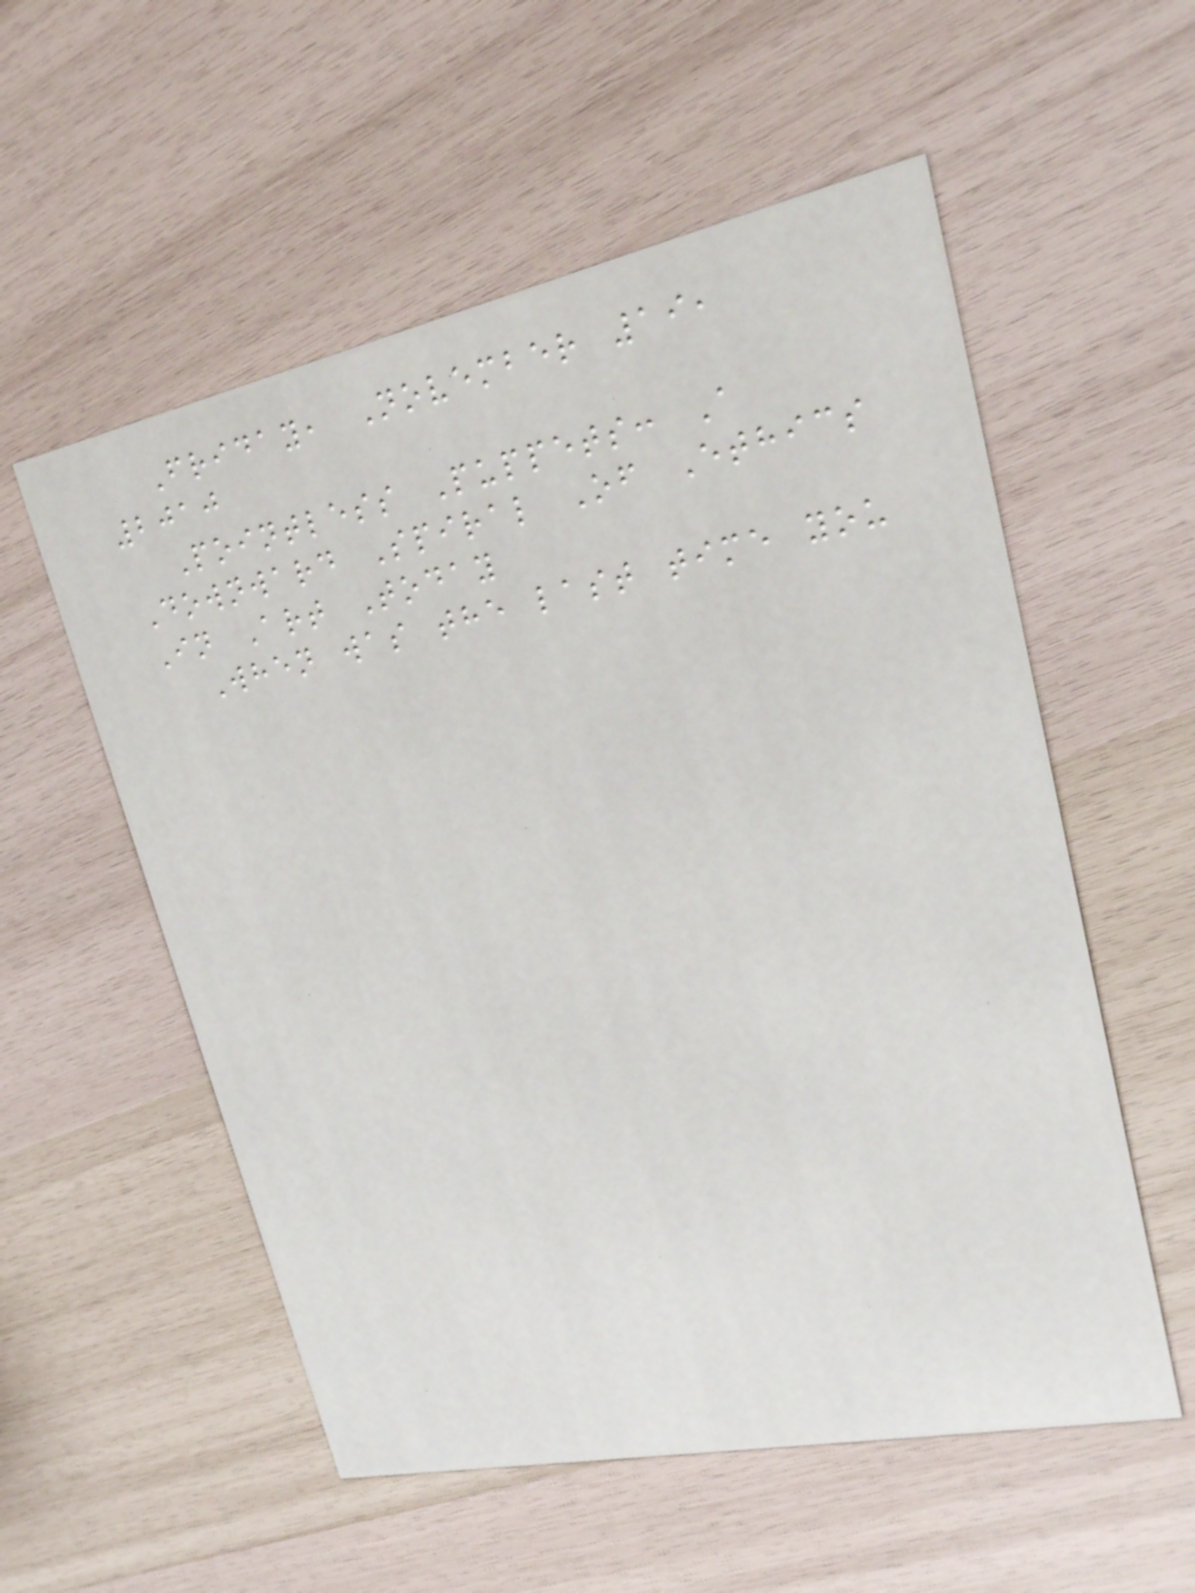Friday, November 19,
2010
Pointless Puppets: A
Downward Spiral Of Ethics
In Art Today
When was the last time you
